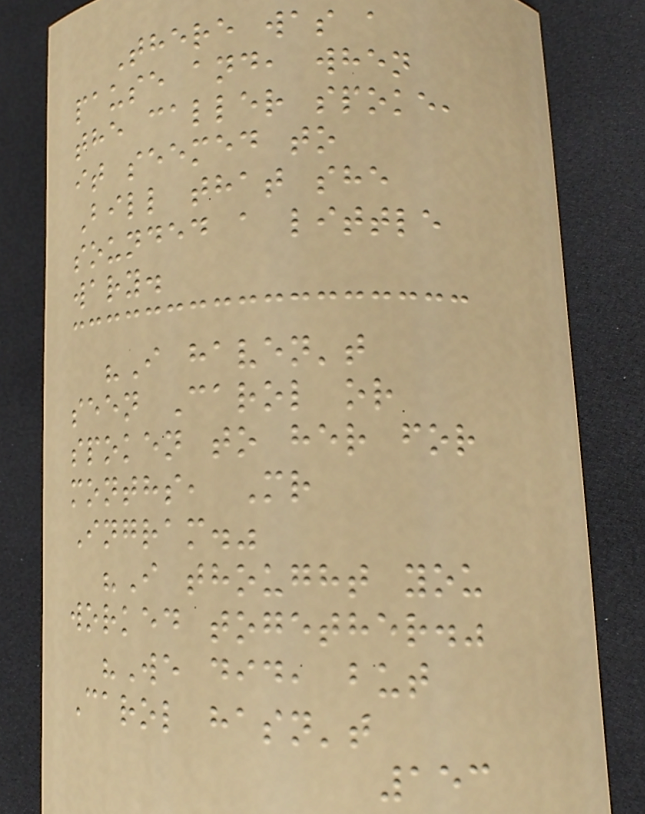There was a
pause and, when
the caller spoke,
it seemed to
Bill that she
sounded a little
wary.
"I haven't
seen Carol or
spoken to her for
months, Mr
Ingram."
"I thought you
worked together."
"We did, but
Carol hasn't
153
